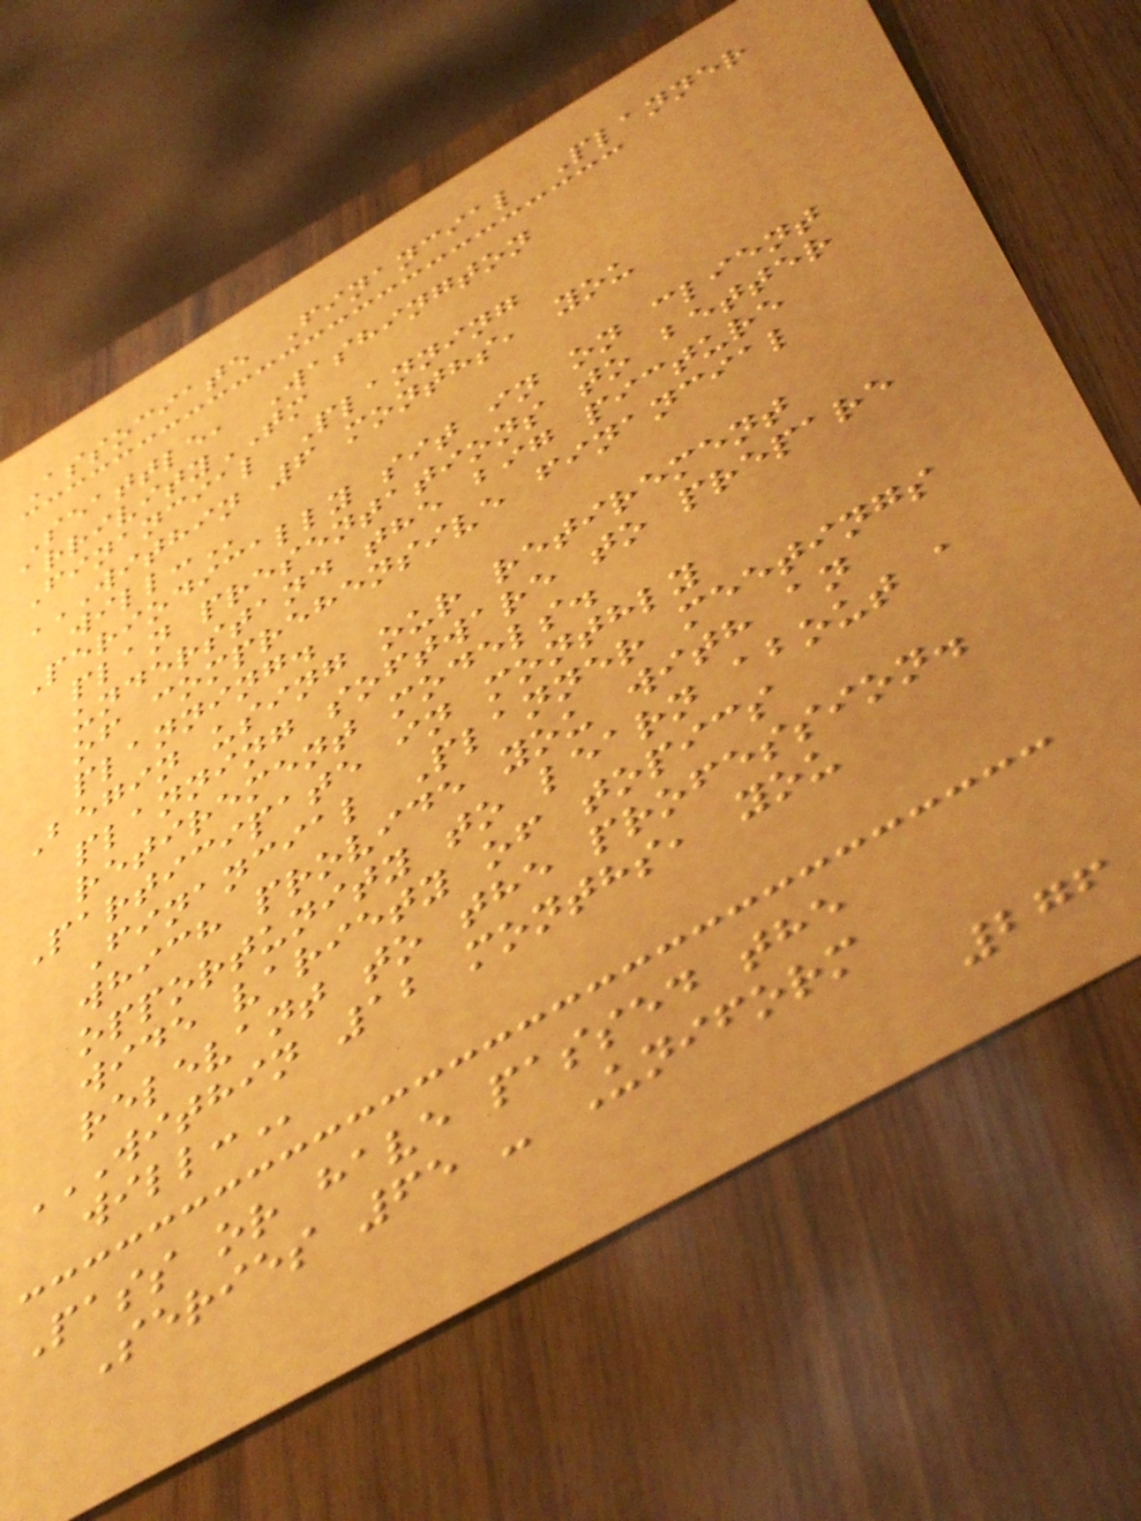Associate Financial Planner
Seattle, Washington
arrivityTM
Financial Planning
WITHIN 6 MONTHS, YOU
WILL:
Periodically sit in on client
plan presentations to better
understand the big picture
of comprehensive financial
planning.
Begin using our retirement
planning software to prepare
retirement models.
Participate in monthly
Financial Planner meetings
which provide you with an
opportunity to learn about a
wide variety of topics
relevant to the profession.
WITHIN 12 MONTHS, YOU
WILL:
Pass or have passed the
Series 65 - Uniform
276
